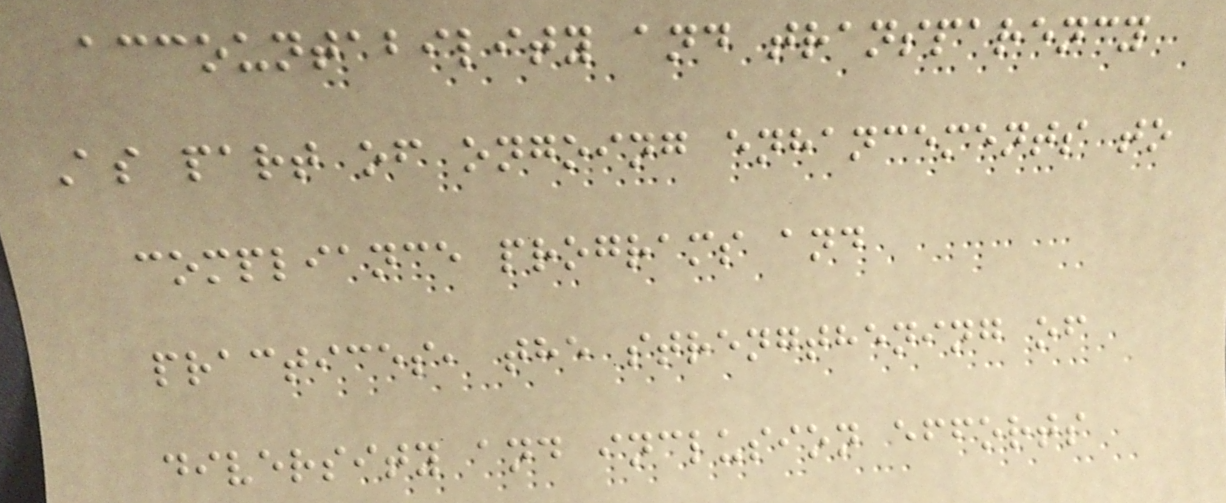accountability and transparency
As part of ongoing enhancements to
compliance programs and
practices, the strengthening of
diversity and inclusion efforts
